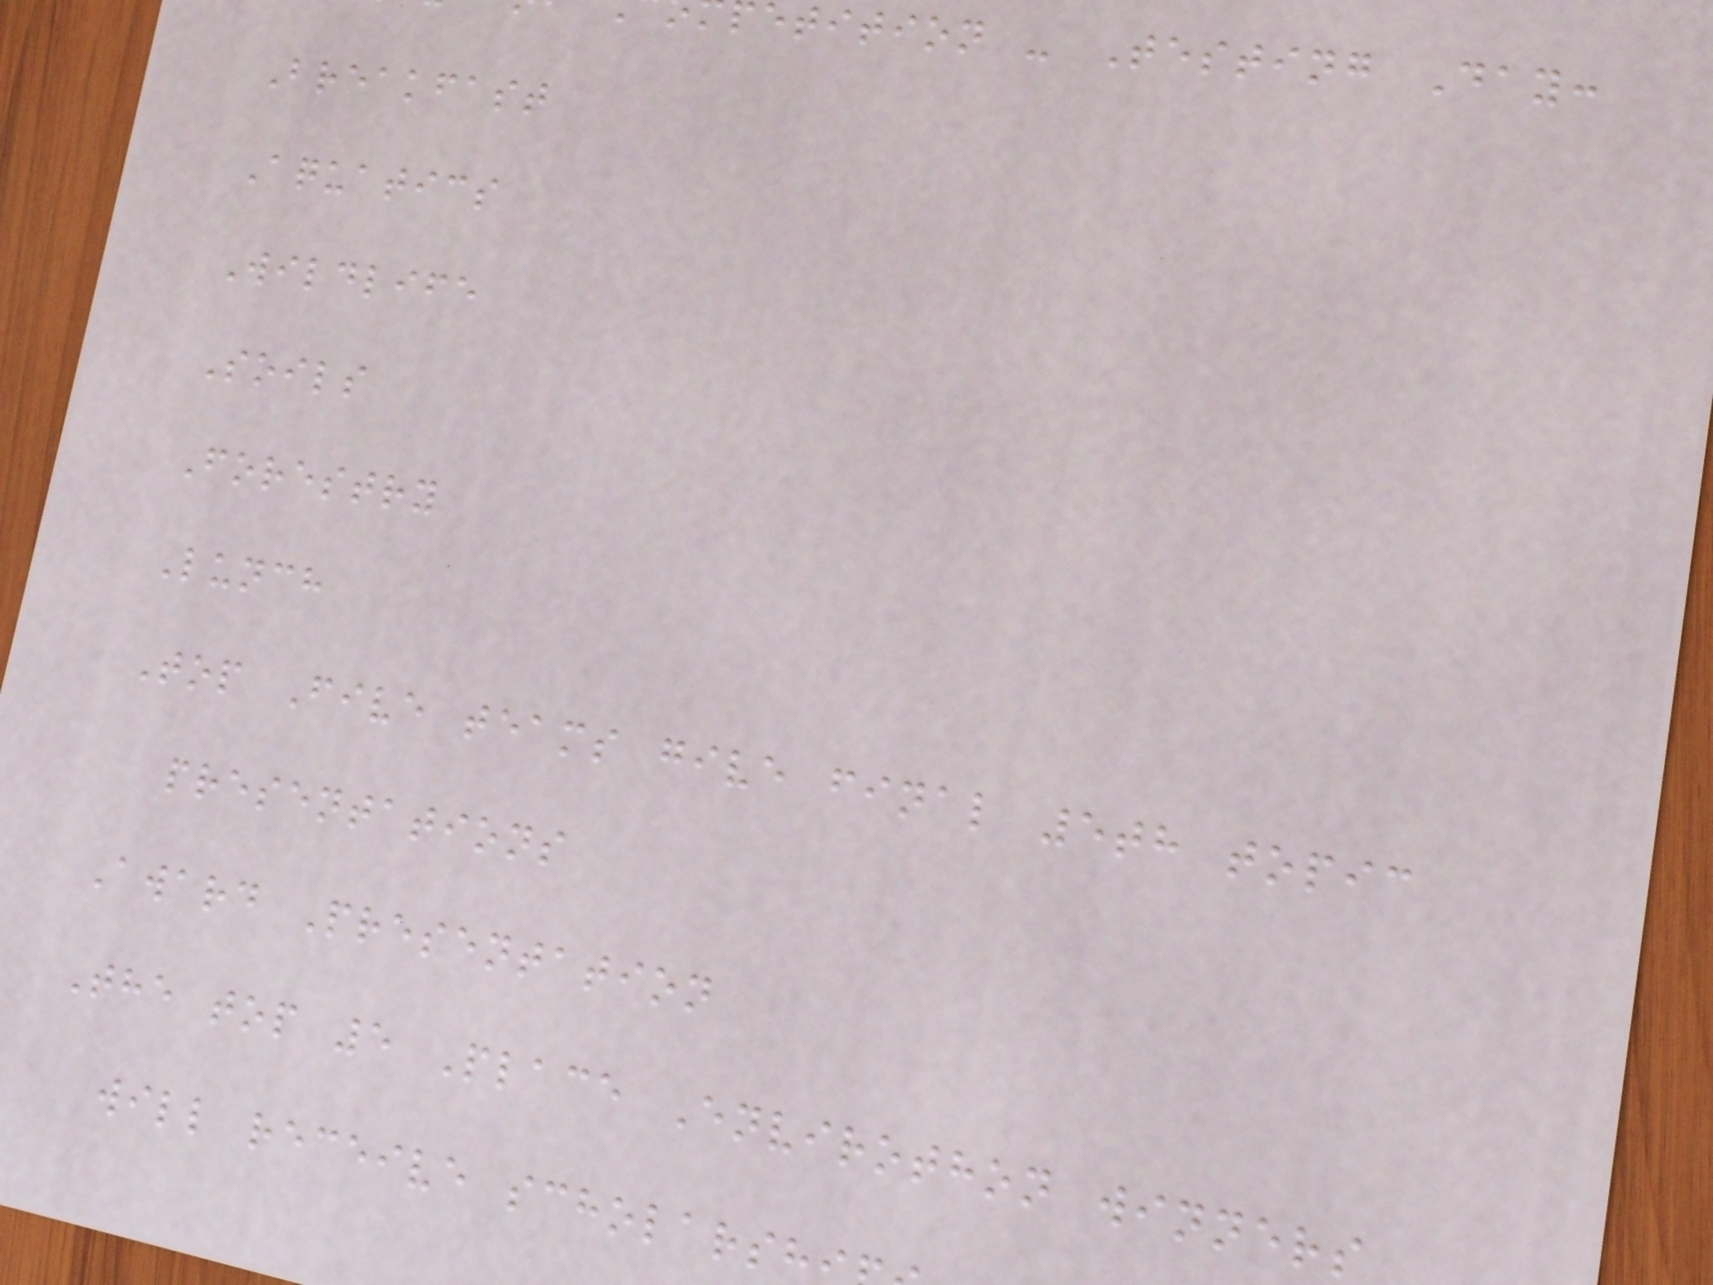etition - Testing Day:
Breakfast
Aquatics
Wildlife
Soils
Forestry
Lunch
Top Five teams give final 5th topic
presentations
Award Presentation
The top 5 Place Envirothon winners
will receive scholarsh
